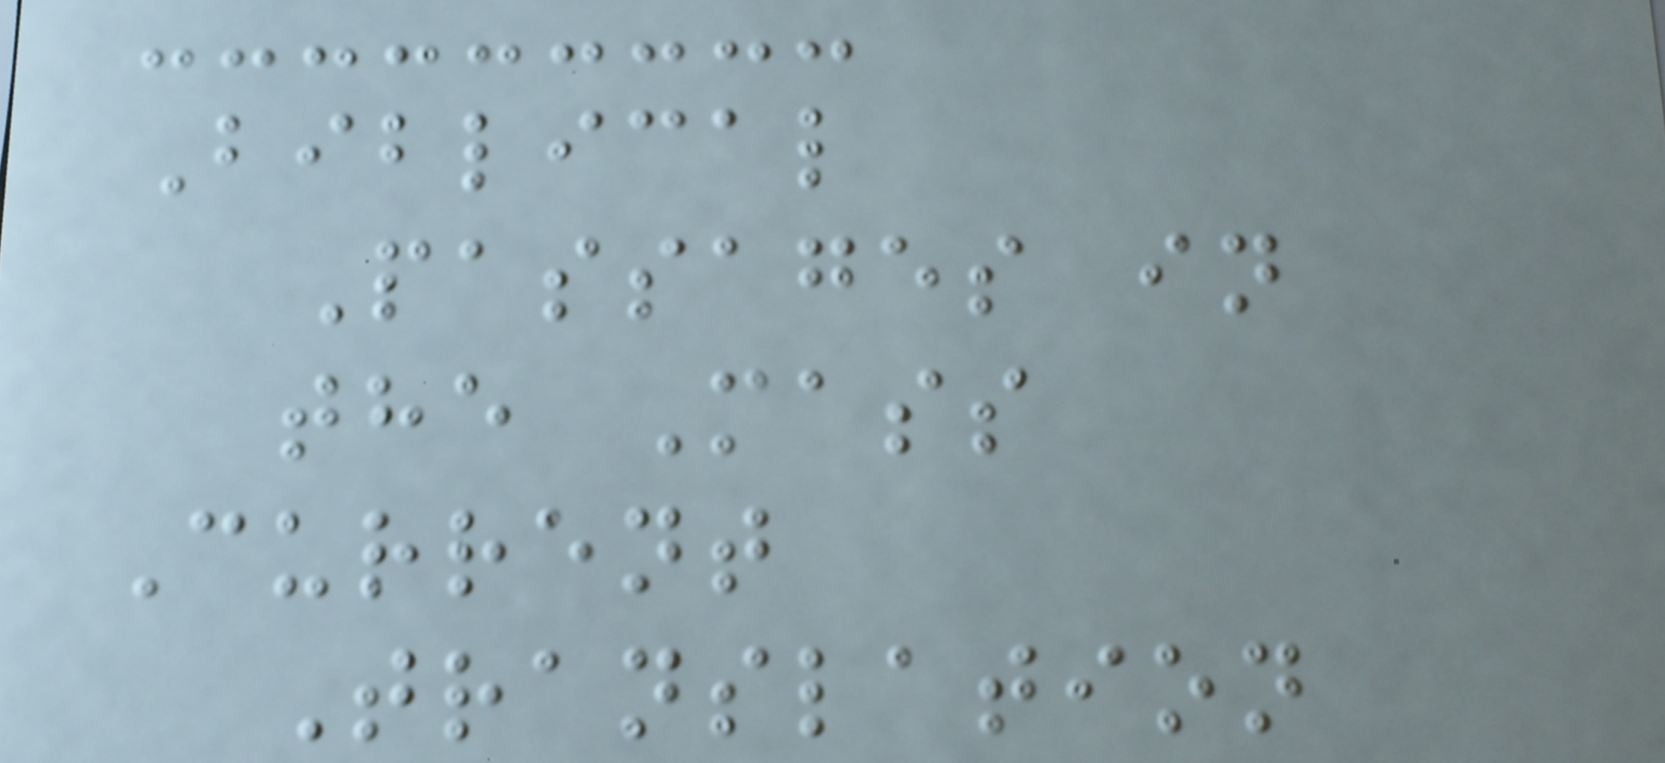Biblical
Passages in
the Mass
Current
Translation
